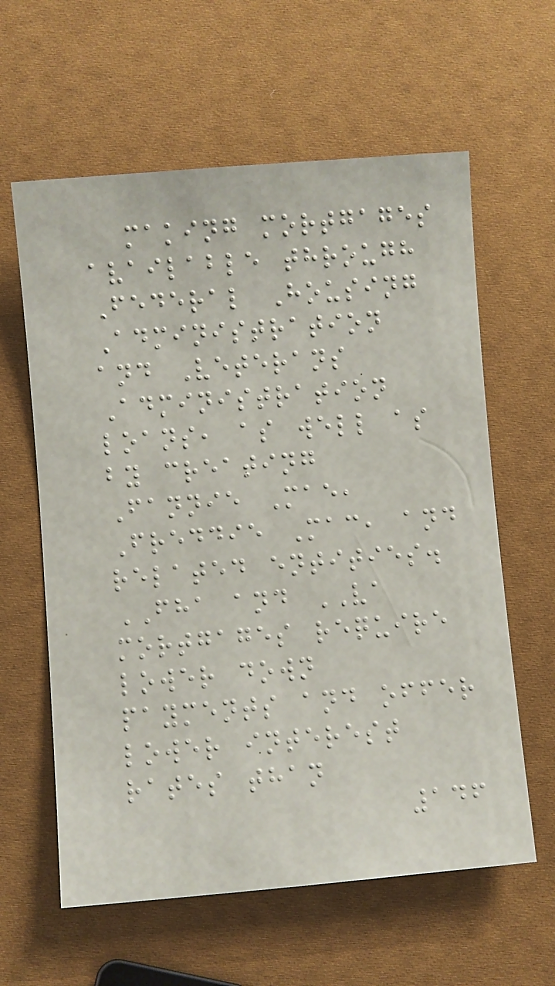making mortgages
available through
Federal Housing
Administration
and Veterans
Administration
loans, as well as
by creating
Fannie Mae,
Freddie Mac, and
related entities.
FHA and VA
mortgages require
lower down
payments and offer
lower interest
rates than
146
